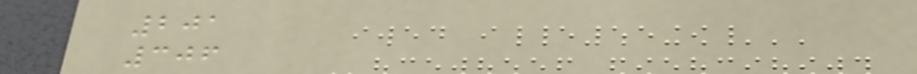201
306
